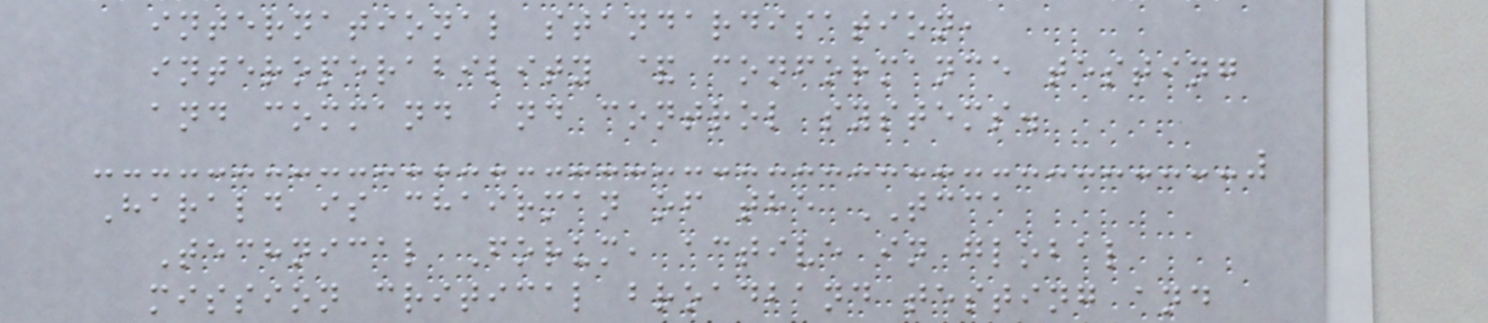international standardisation,
interoperability & conformance testing
and command and control systems.
Harald is chairman of the TCCA
Technical Forum, active in global
mission critical broadband testing and
